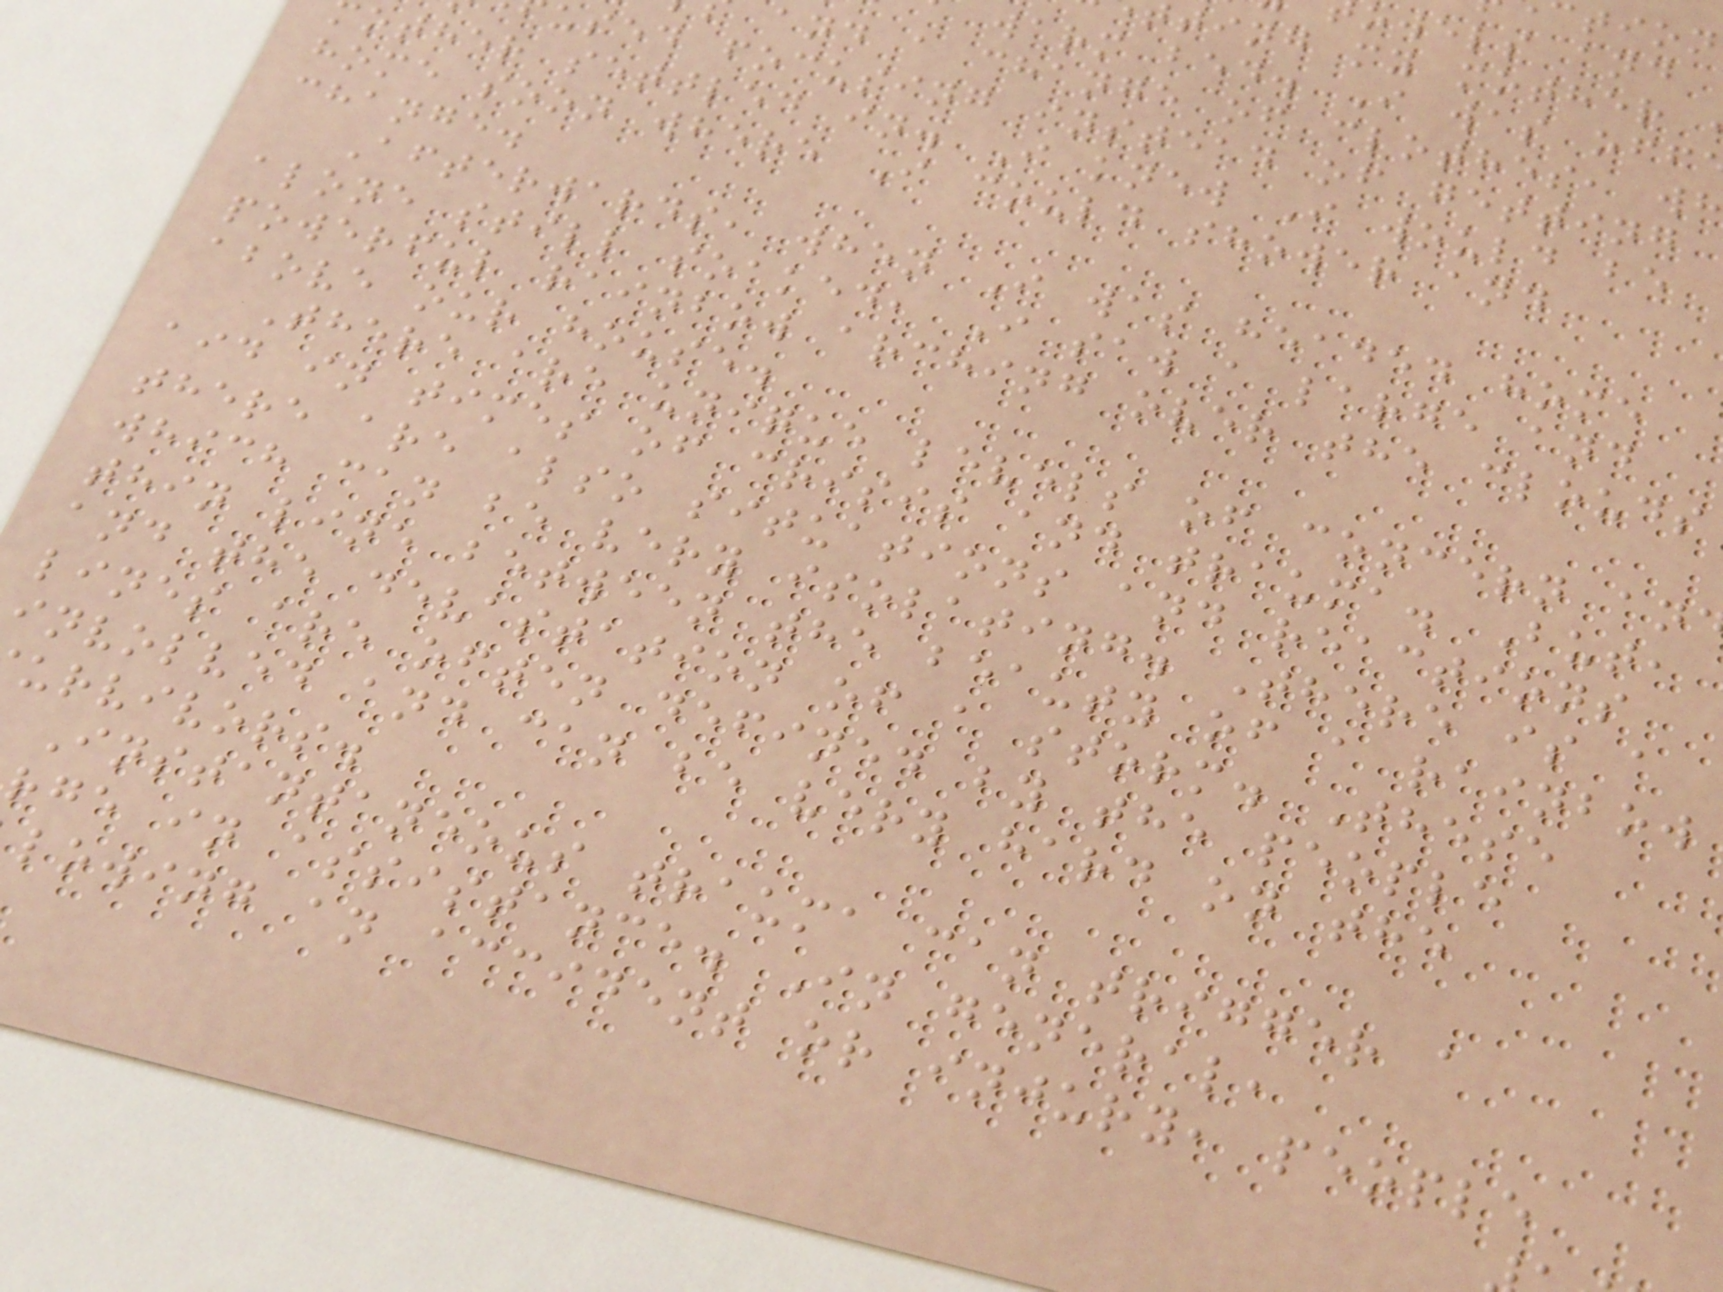ting my mother
warm bed. I was off
and a change of clothes, wh
used focusing instead of getting
other settled in. I knew I would be
home soon where I could shower and
change.
Afterwards, when I was headed home
alone still soaked, I saw a large and
powerful rainbow arching over the clouds
above our house.
There are unique levels of concern an
aid in times of crisis and trauma. But,
there are also situations and reactions
which can be very isolating. There is a
thin line between the beauty of a rainbow
and the devastation of a storm. These
lines are often defined by the people
involved and can be very hard on the
urvivors.
Instantaneous trauma can trigger a
rge in assistance. In general,
lowing an accident or injury, people
